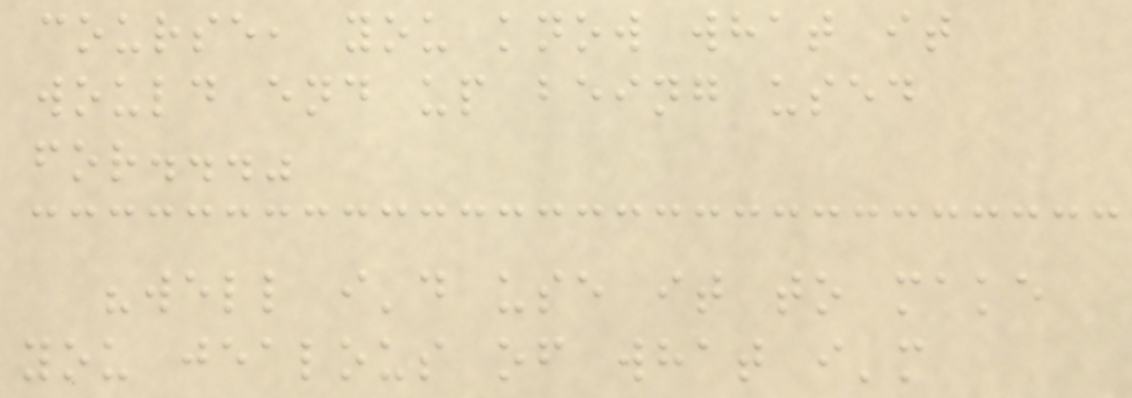course, you know what it
would end up being used
for..."
"well i'd use it to make
you jealous of what i'm
